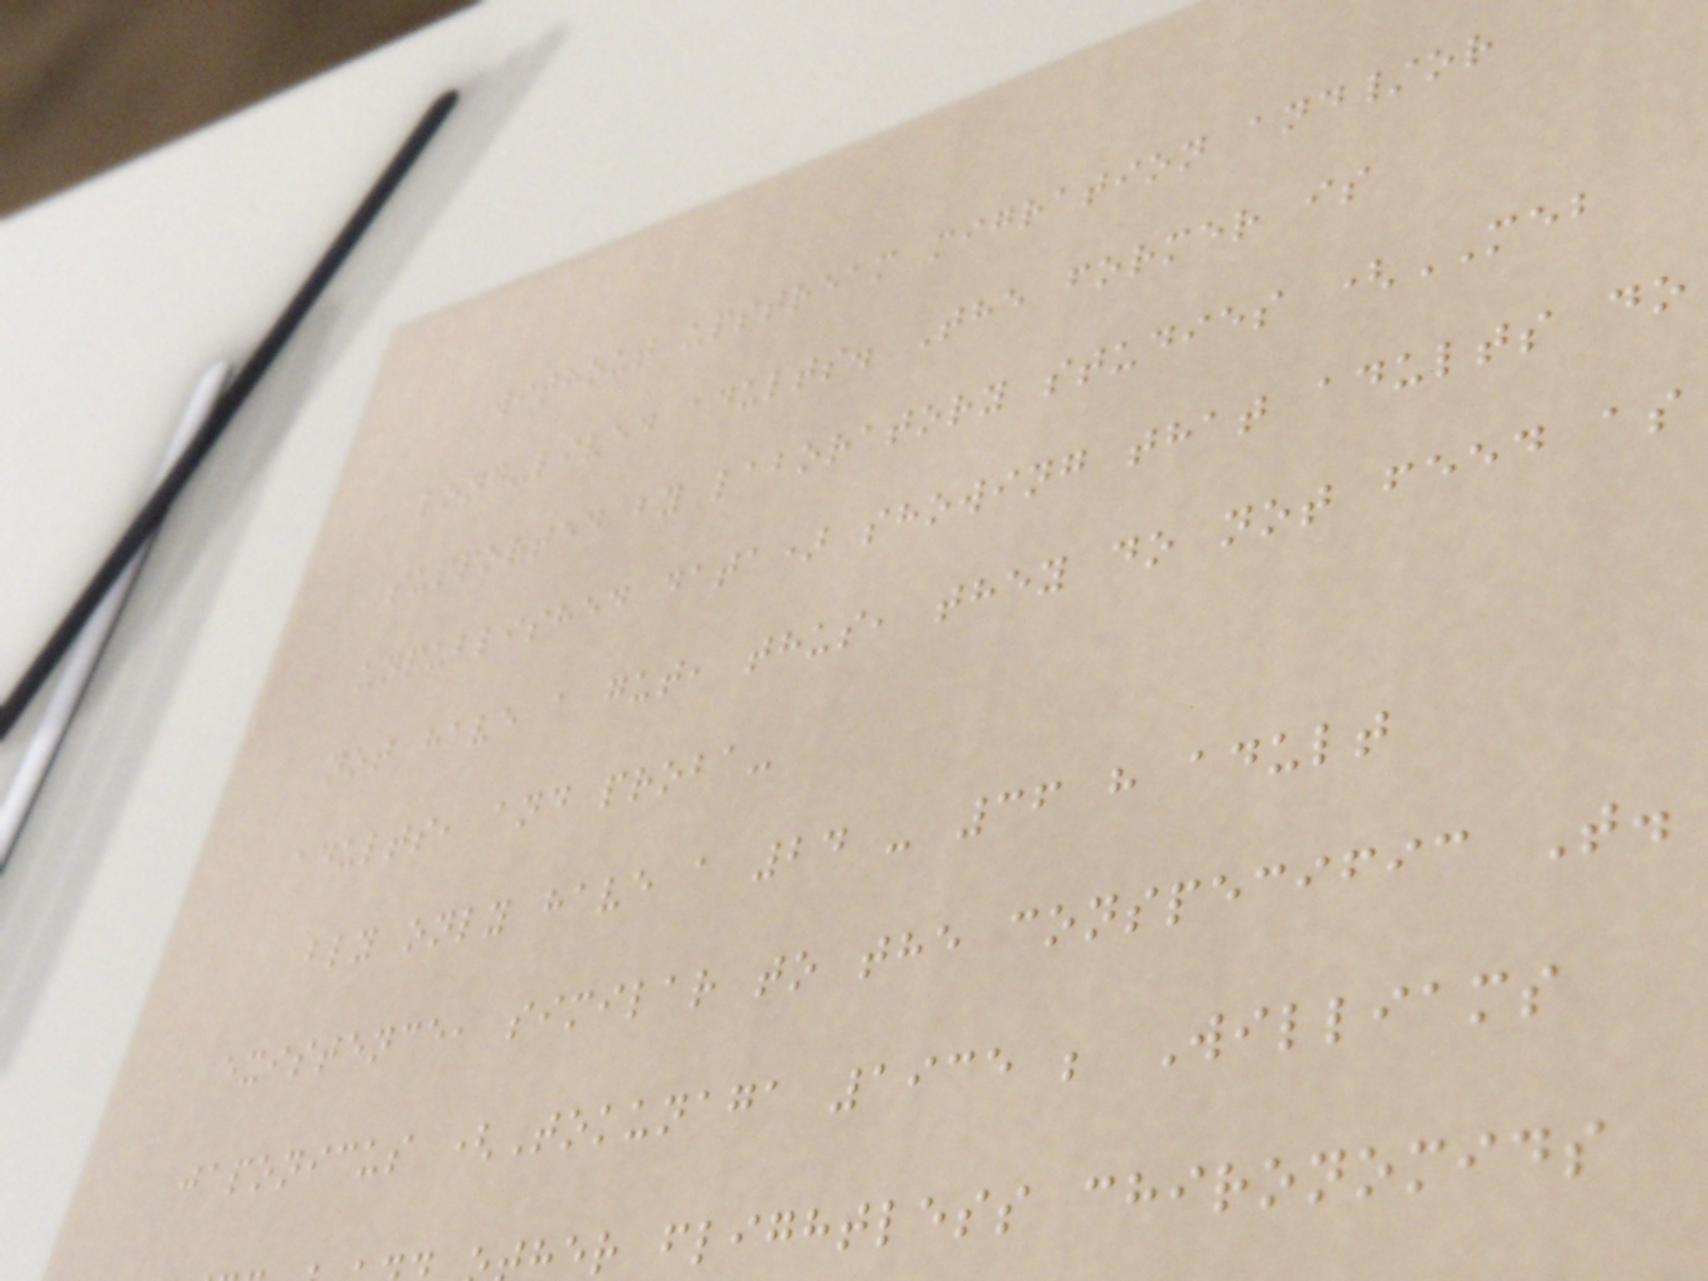without upstream migration and/or
long-lived adults. The former is
supported by laboratory studies (MEB
unpublished data) showing that adults do
not have a gut, thus, they do not feed as
adults, and proba-
bly only have a 24 - 36 h adult
existence, similar to the conspecific T.
japonicus (Tokunaga 1935 ; Williams
her flightless chironomids
